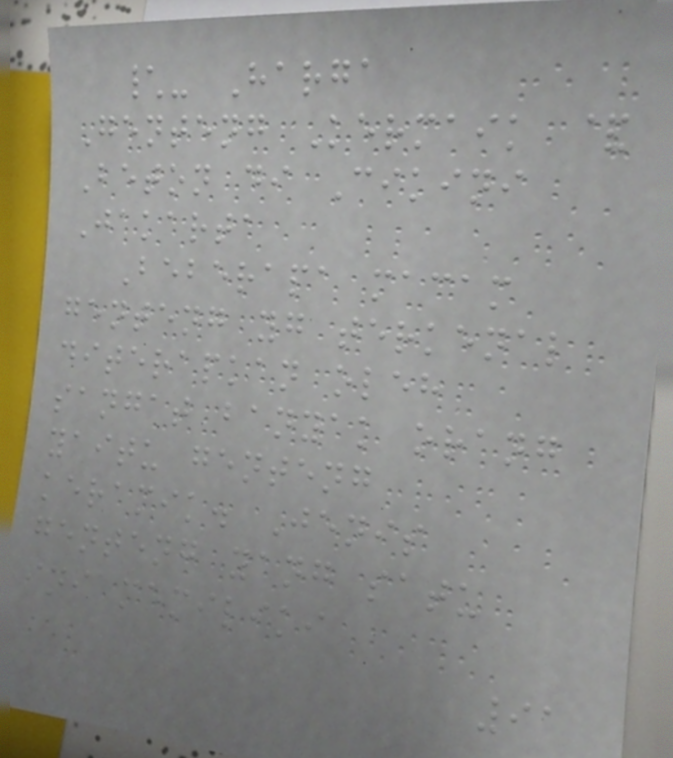\- Harga
Genteng Kermaik &
Beton di Cikini
Jakarta
Beberapa macam
genteng yg terkenal
diterapkan oleh
sangat banyak orang
yaitu genteng
keramik. Jenis
genteng yang satu
ini memiliki
91
